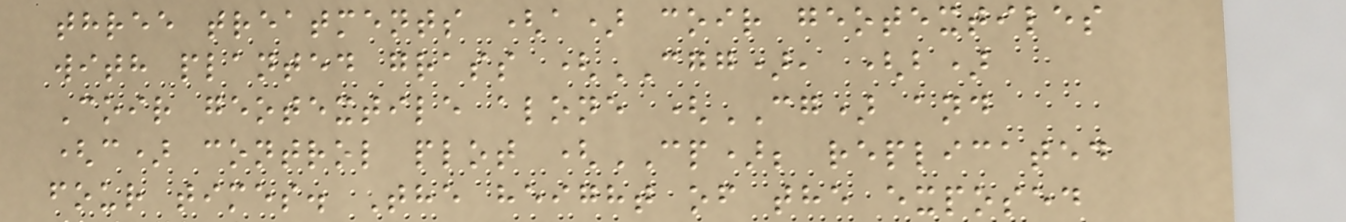three treatments (a) coir geotextiles
with planted grass (CGG), (b)
Coir geotextile alone (CG) and
(c) control plot (CP); replicated
four times. The height of the exposed
